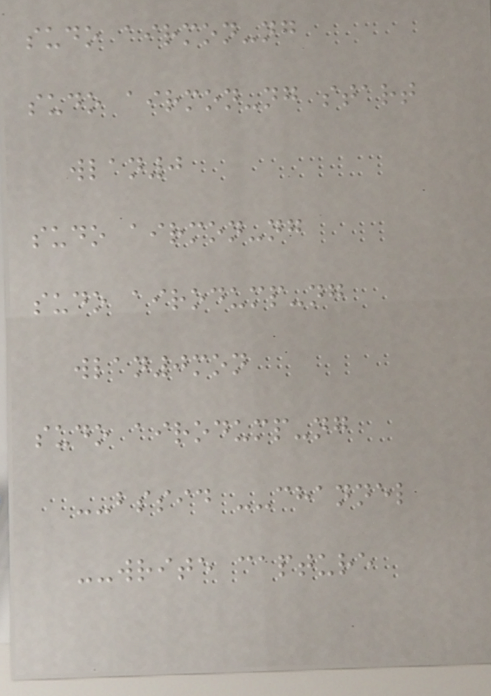sudo airmon-ng
sudo airmon-ng start
wlan0
sudo airmon-ng
sudo airodump-ng
wlan0mon
sudo airodump-ng
--bssid --channel
--write capture
